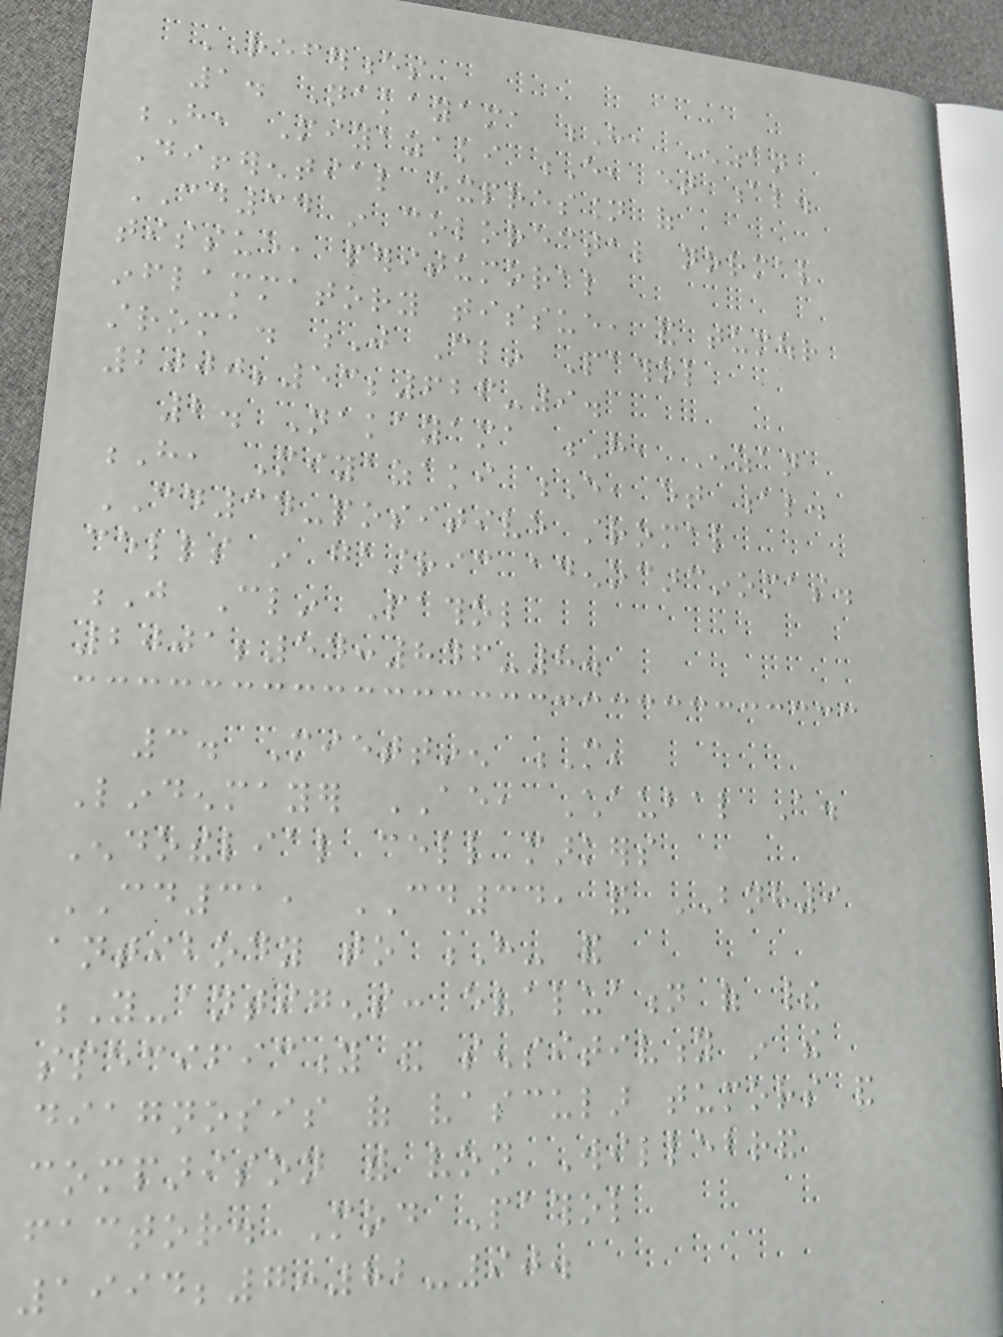REFERENCES
1. Nakayama H, Enzan
H, Miyazaki E, et al.
Differential expression of
CD34 in colorectal normal
tissue, peritumoral
inflammatory tissue, and tumour
stroma. J Clin Pathol
2000;53;626-9.
2. Nakayama H, Enzan
H, Miyazaki E, et al.
CD34-positive stromal
cells in gastric adenocarcinomas.
J Clin Pathol
2001;54:846-8.
3. Miettinen M,
Lindenmayer AE, Chaubal A.
Endothelial cell markers
CD31, CD34, and BNH9
antibody to H- and
Y-antigens: evaluation of their
specificity and sensitivity in the
diagnosis of vascular tumors and
comparison with von Willebrand
factor. Mod Pathol
1994;7:82-90.
